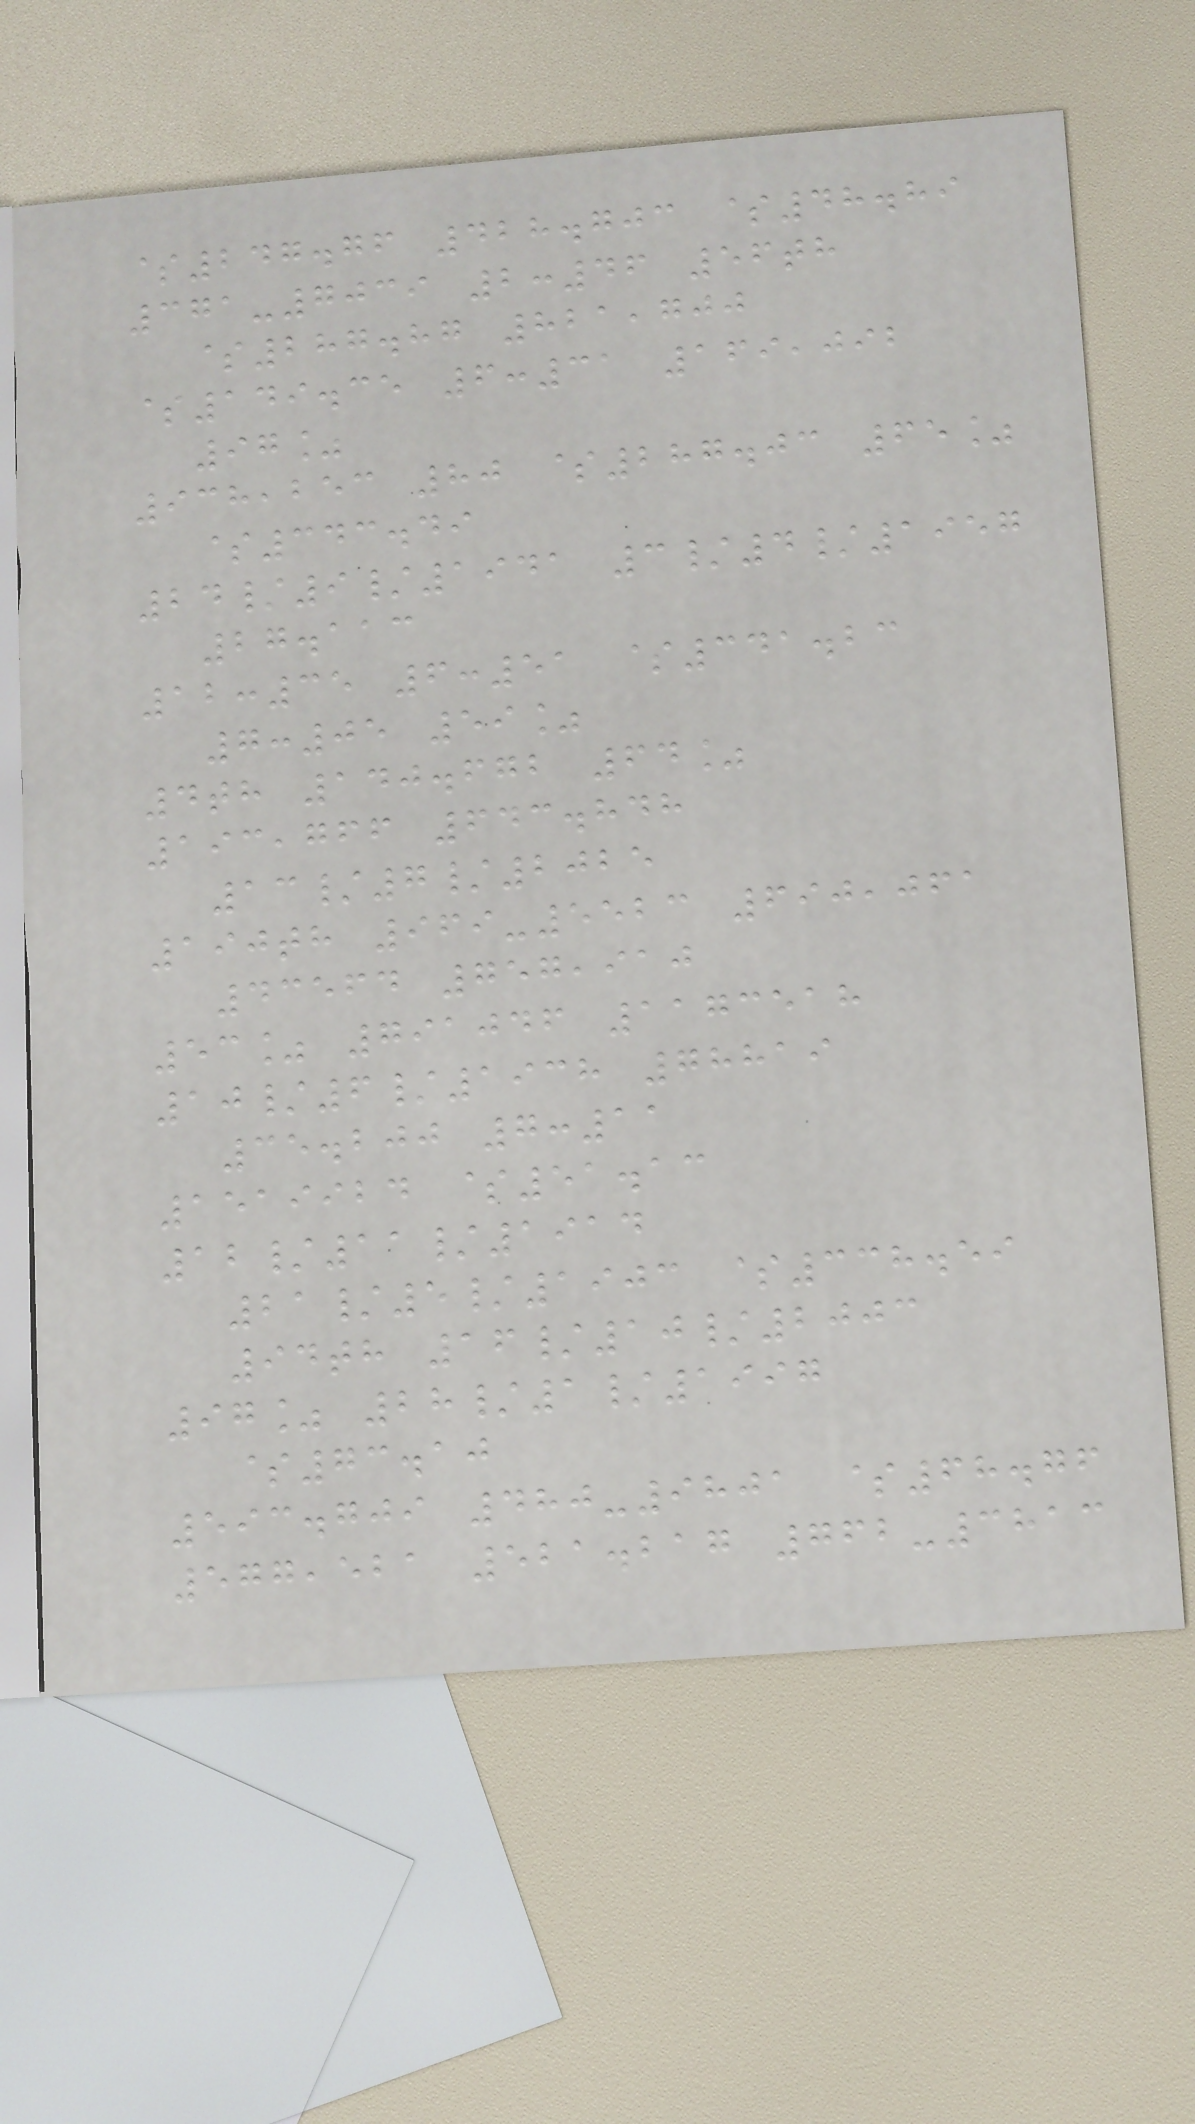$247.76 428.703 $48.89
371-7039 2:46 56th
$287.87 821,700
$149.35 6:31 169,092
97%
938,253 80 $287.03 65%
$343.49
24/9/1941 3/4/1957
27.113
12:35 6:51 $341.23
7:05 59%
4th 140.672 64%
193,766 643.848
13/7/2025
190th 969-5523 690,061
43564 757,910
53% 791046 1173518
10/6/1938 78819
35.200 7:11
1519924 $51.13
12/11/1914
21/5/1903 $338.59
94th 16/10/2003
97% 28/1/1997
$73.10
593.709 480-9801 $68.76
577,521 521.217 762-3813
